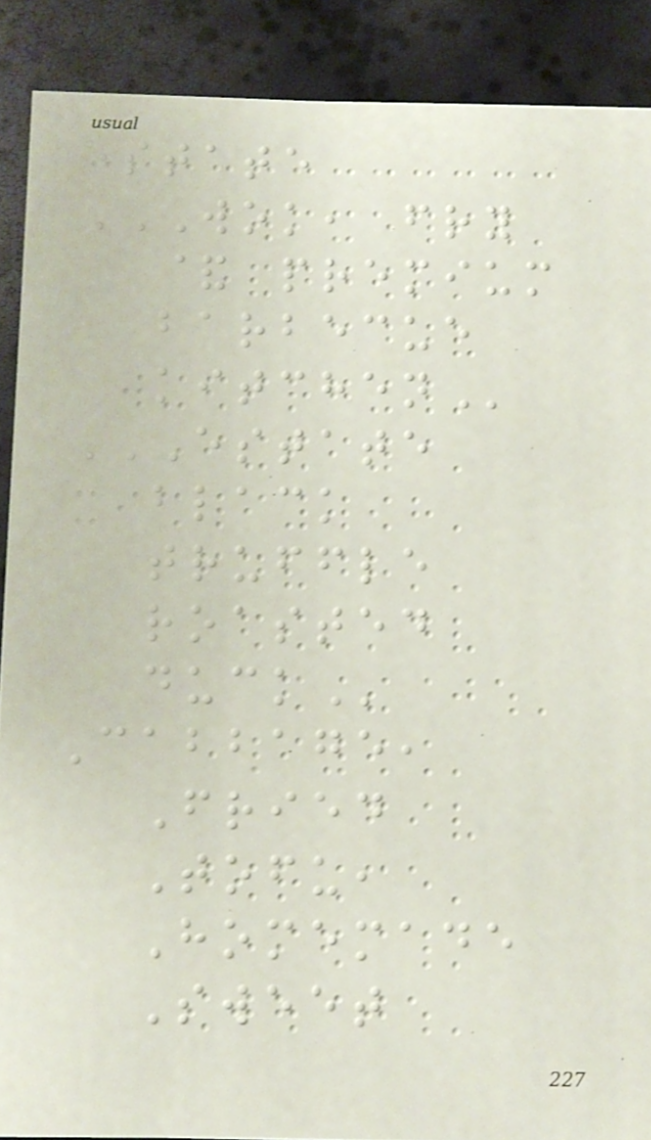estate
WOK, FRY
& PREMIUM
BARBECUE
KITCHEN
ESTATE
BLACK
TRUFFLE
ROASTED
DUCK
Cabbage,
Fried
Tofu,
Homemade
Sweet
